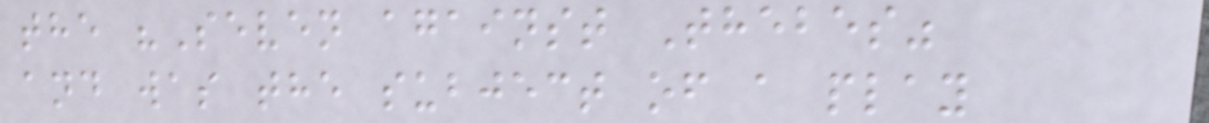the "Seven against Thebes"
and was the subject of a play
